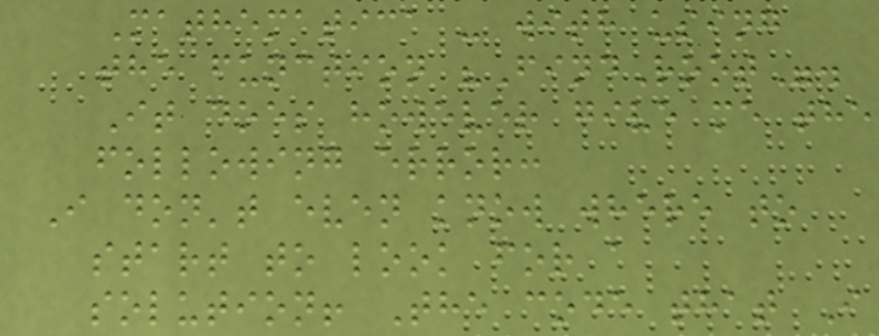Mathematica - with using
the function "FindRoot".
It does however give me the
following error:
I don't even know where to
start to look for a
solution! The code that I
